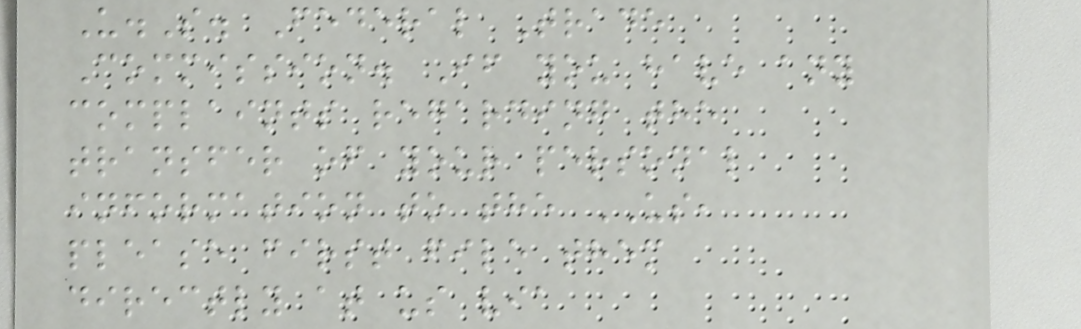U.S. Federal Trade
Commission. If you have any
complaints regarding the
transfer of your personal
information to the US,
please first file them
directly at us via
